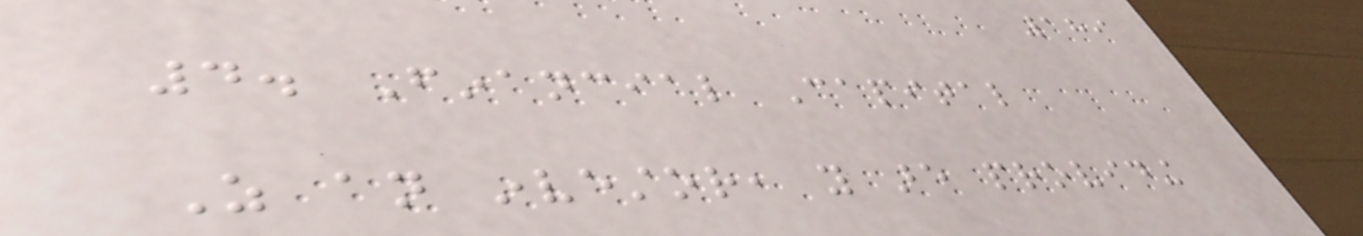189
4. Financial Capital
As an investor, you are providing
